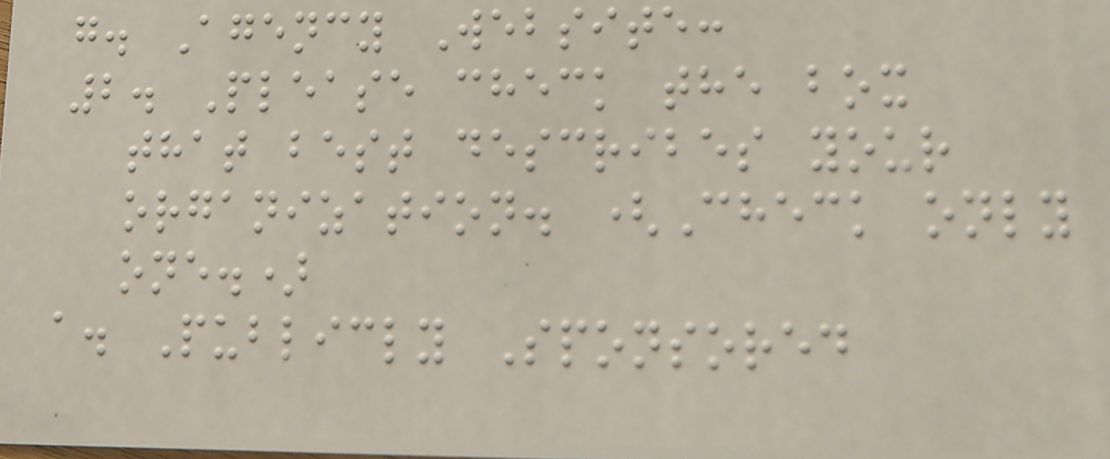g. Agency Website:
2. Please check the box
that best describes your
organization. (Check only
one.)
a. Publicly Sponsored
